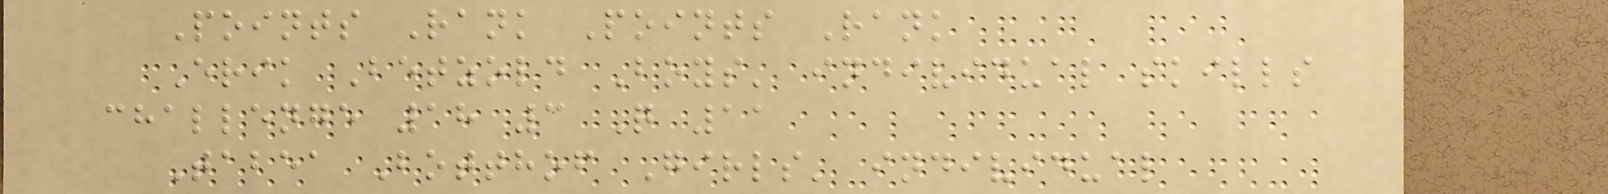Points Rank Points Rank
Erik Betzold Boys' individual skills
challenge 18 3 Q 11
Tabea Botthof Girls' individual
